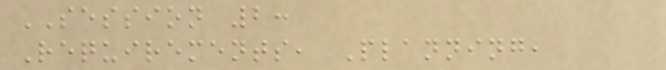SESSION 2:
Requirements, Planning,
